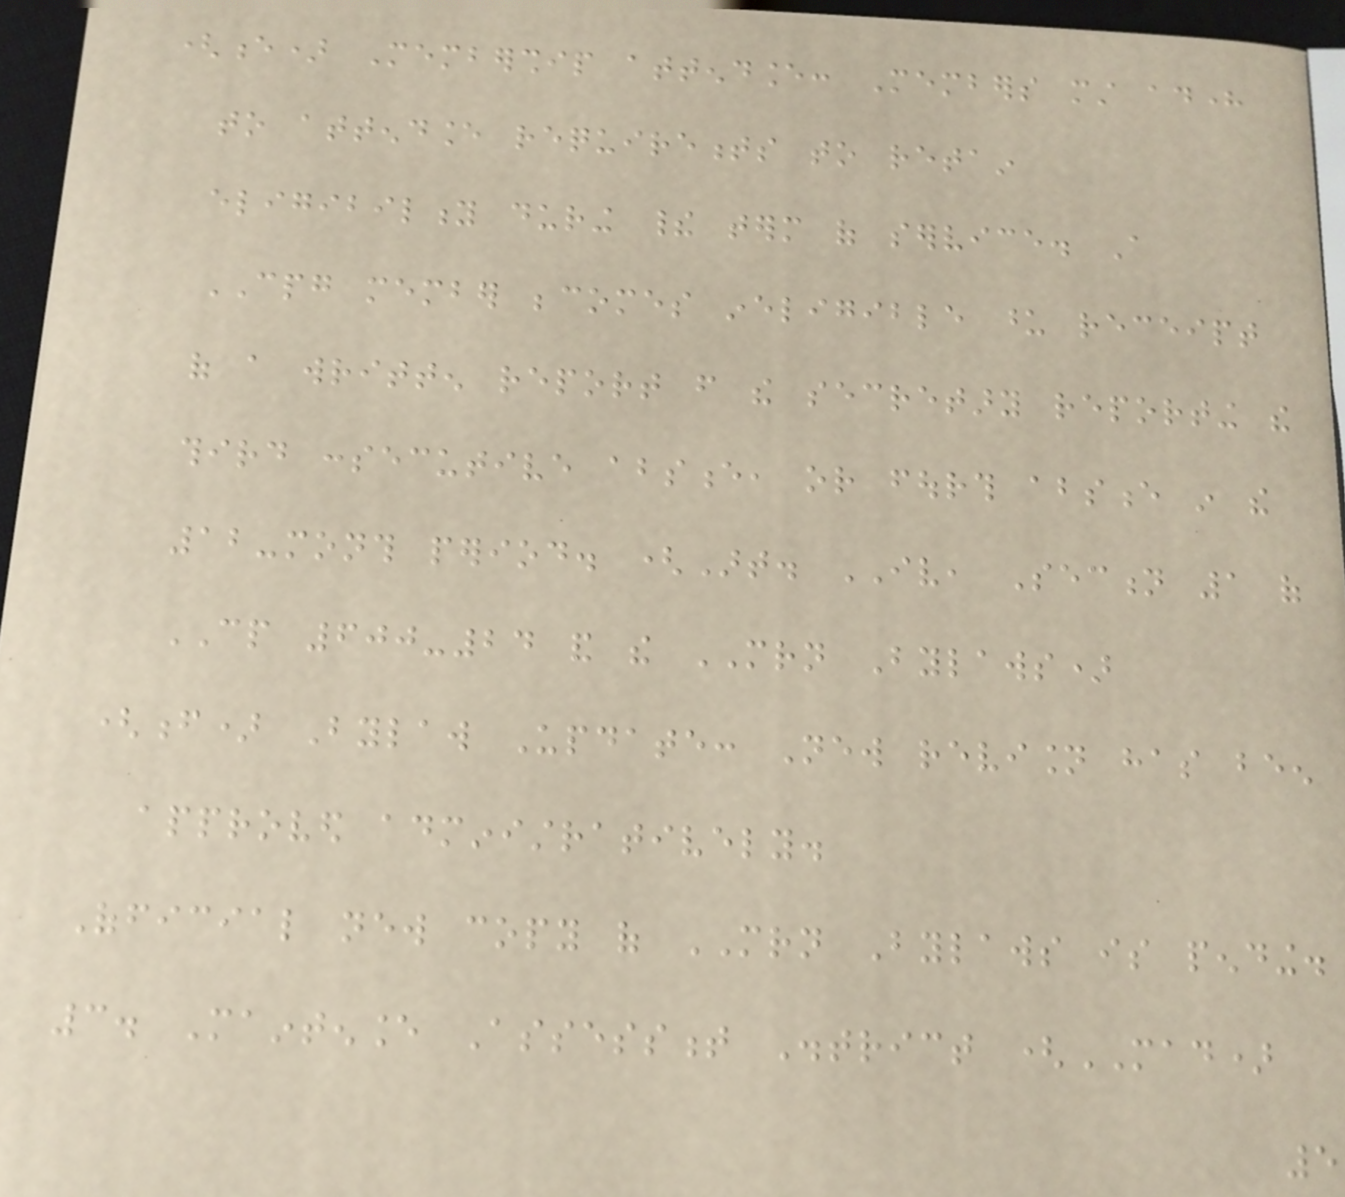(e) Membership attendance: Members must adhere
to attendance requirements to retain
eligibility during their term of service. A
CPG member becomes ineligible upon receipt
of a written report from the secretary reporting the
third consecutive absence, or fourth absence in the
12-month period. (Art. IV, Section 1 of
CP 600-24 and the MRN Bylaws)
(f) Bylaw Update: New revision has been
approved administratively.
Official new copy of MRN Bylaws is pending.
3. Maintenance Assessment District (MAD)
5
